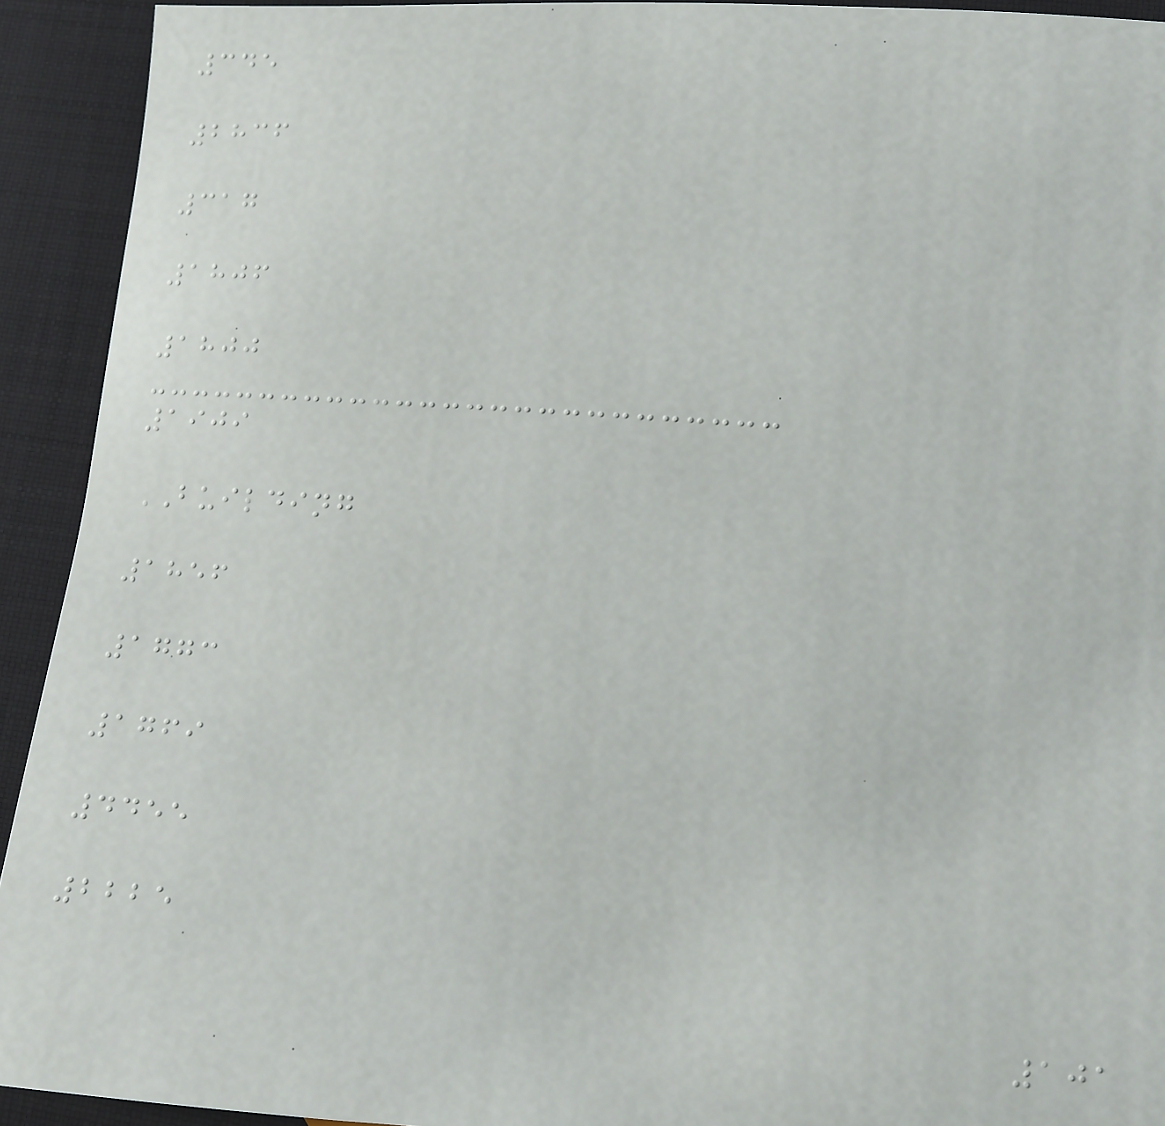345
2836
317
1806
1800
1909
BUILDING
1856
1773
1769
4455
2225
101
